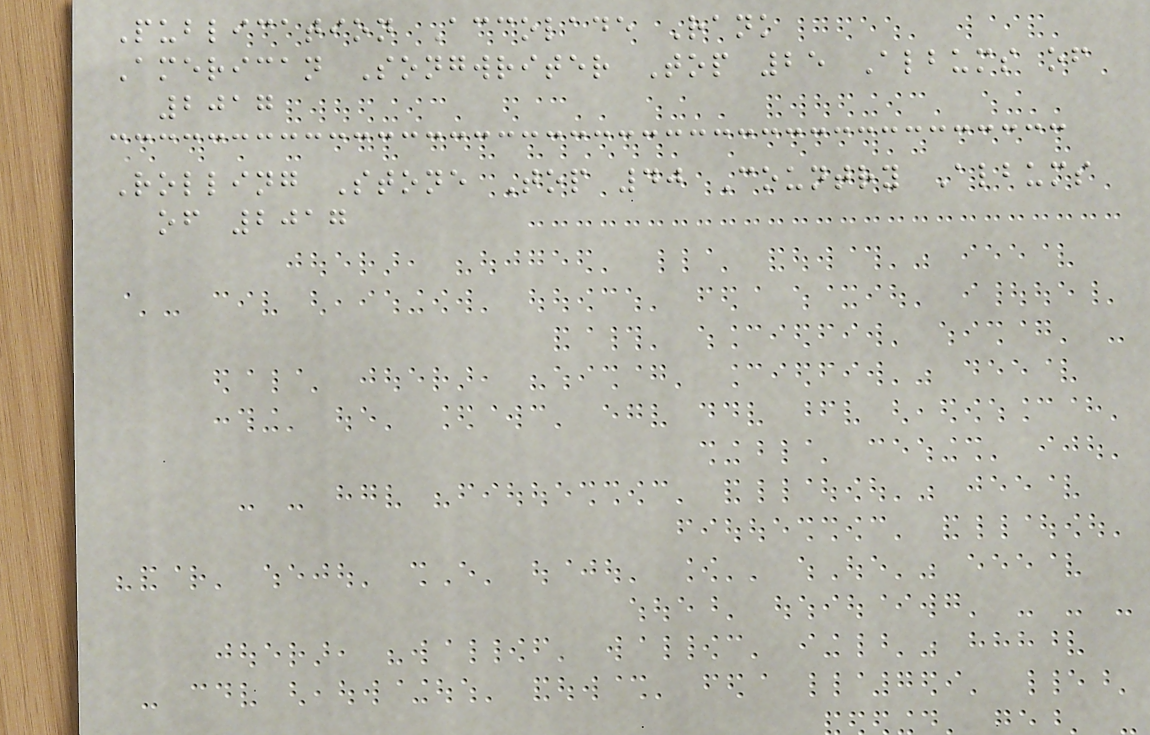Publication Accolade Rank
American Songwriter Top 25 Albums of
2017
Rolling Stone Top 40 Country Albums
of 2017
